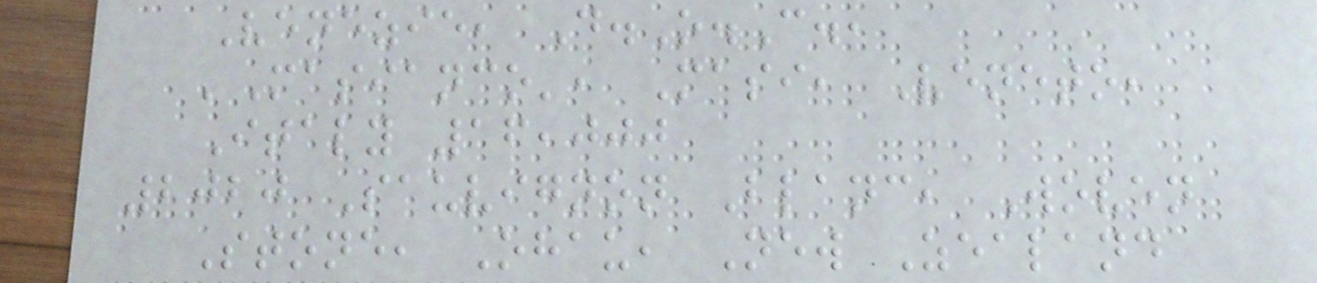Venezie, D.O.C.,
'Masianco', Masi, Veneto,
Italy 16,000
2020 Sauvignon Blanc, Woven
Stone, Ohau, New Zealand
